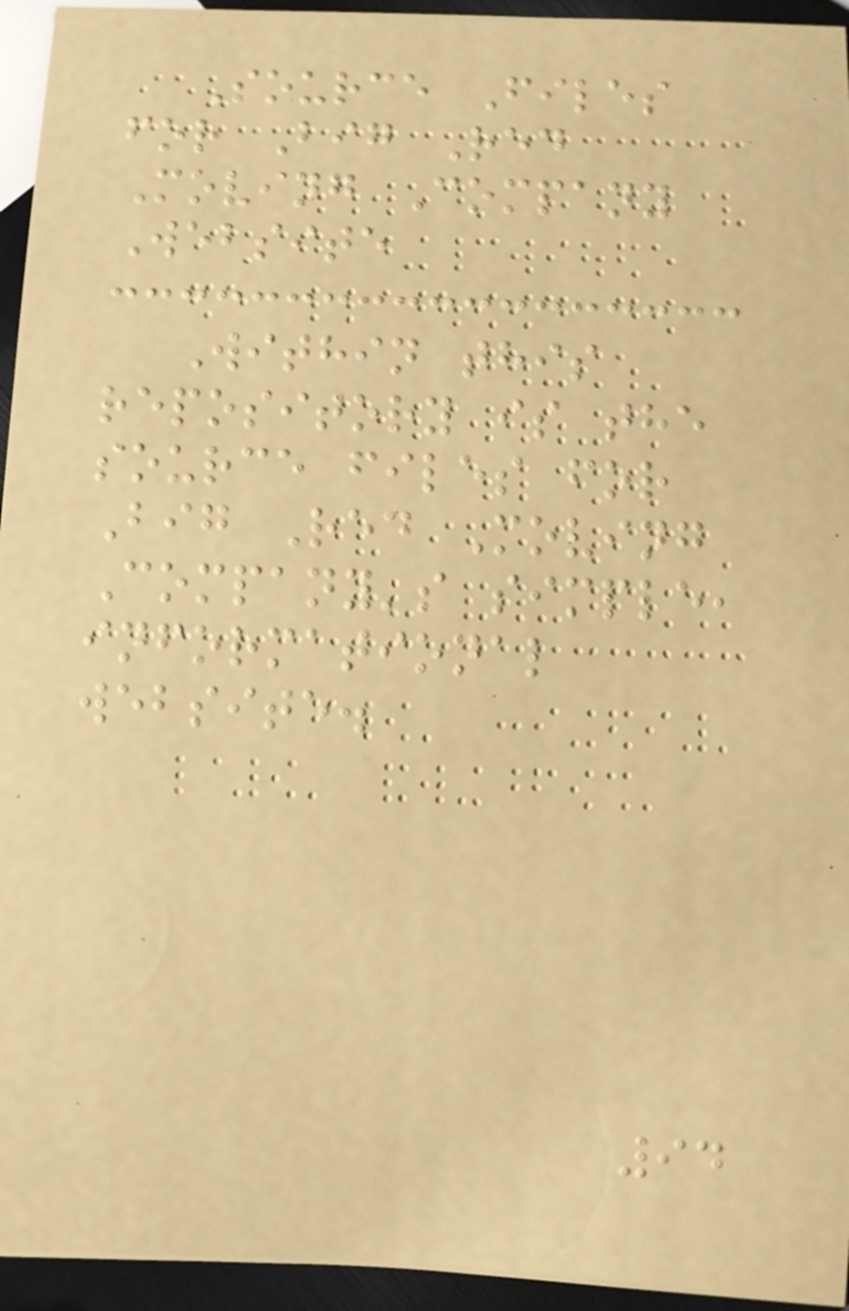Source Files
for Big Red
Moving Company
Website
Within this
repository is the
source files for
Big Red Moving
Company's simple,
informational
website.
94
